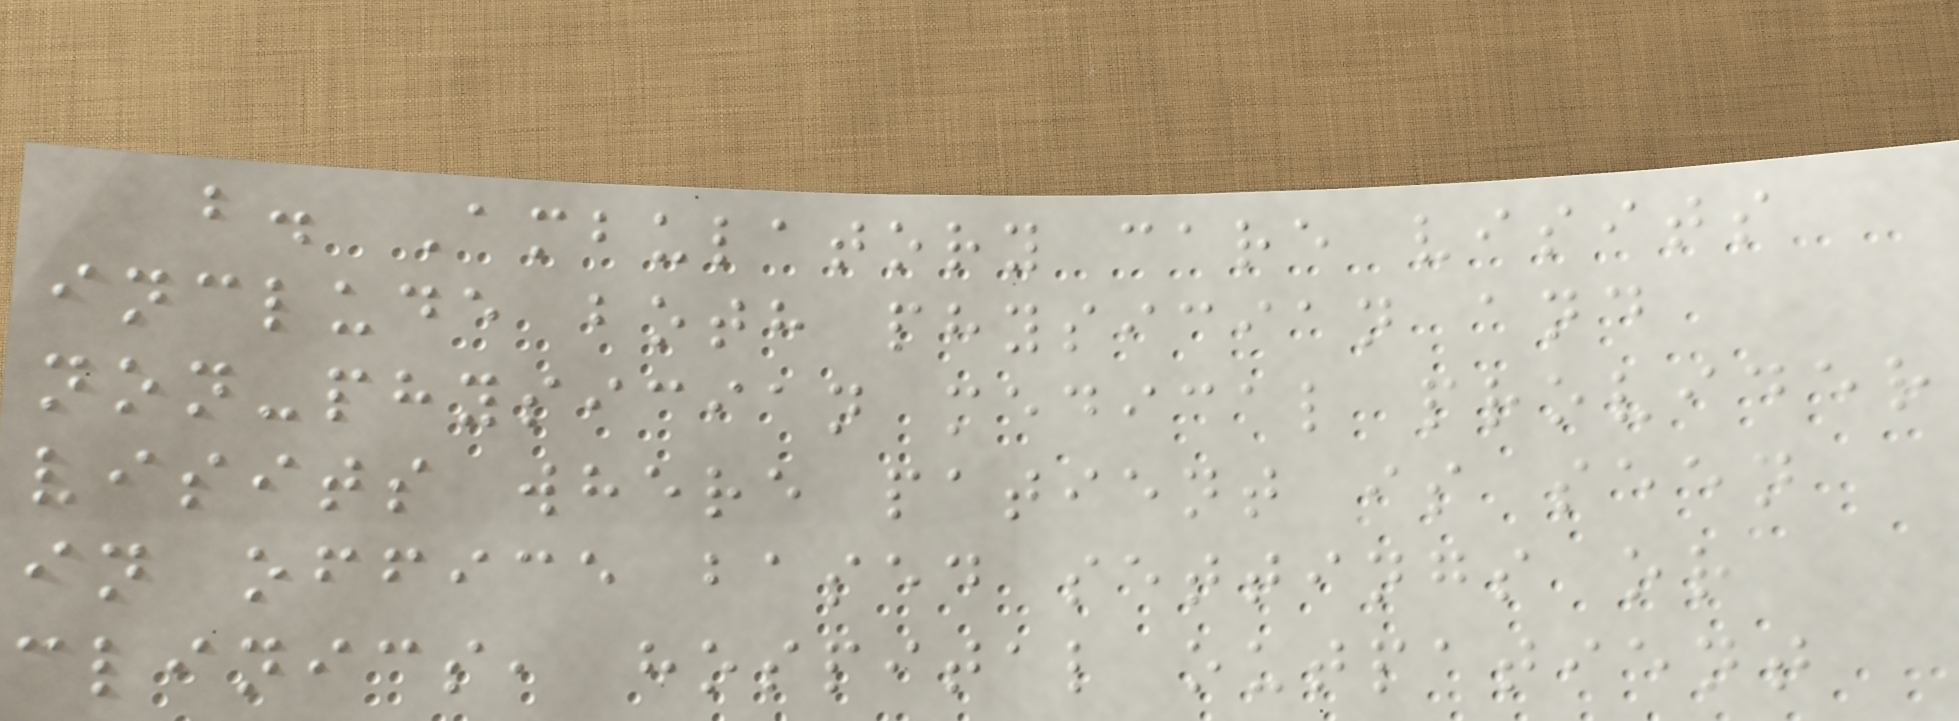b. Ambulatory care visits
include both physician and
non-physician medical provider
visits where patient is seen
in office based settings or
clinics, hospital outpatient
